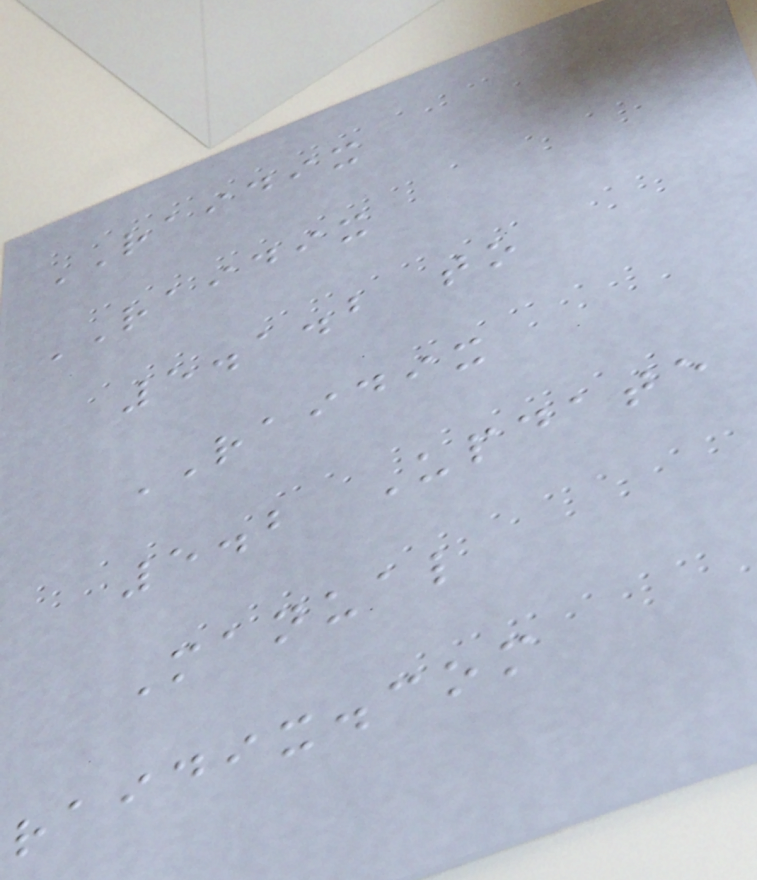RAIDIX
RAIDIX
5.1.2 to
RAIDIX
5.2 Update
Manual
raidix.com
